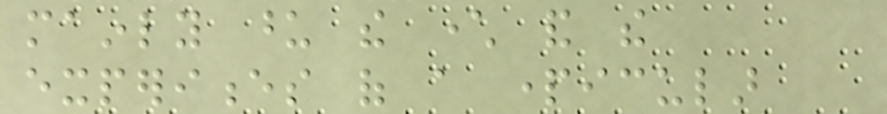mainly upon the character and the
experiences of a particular
